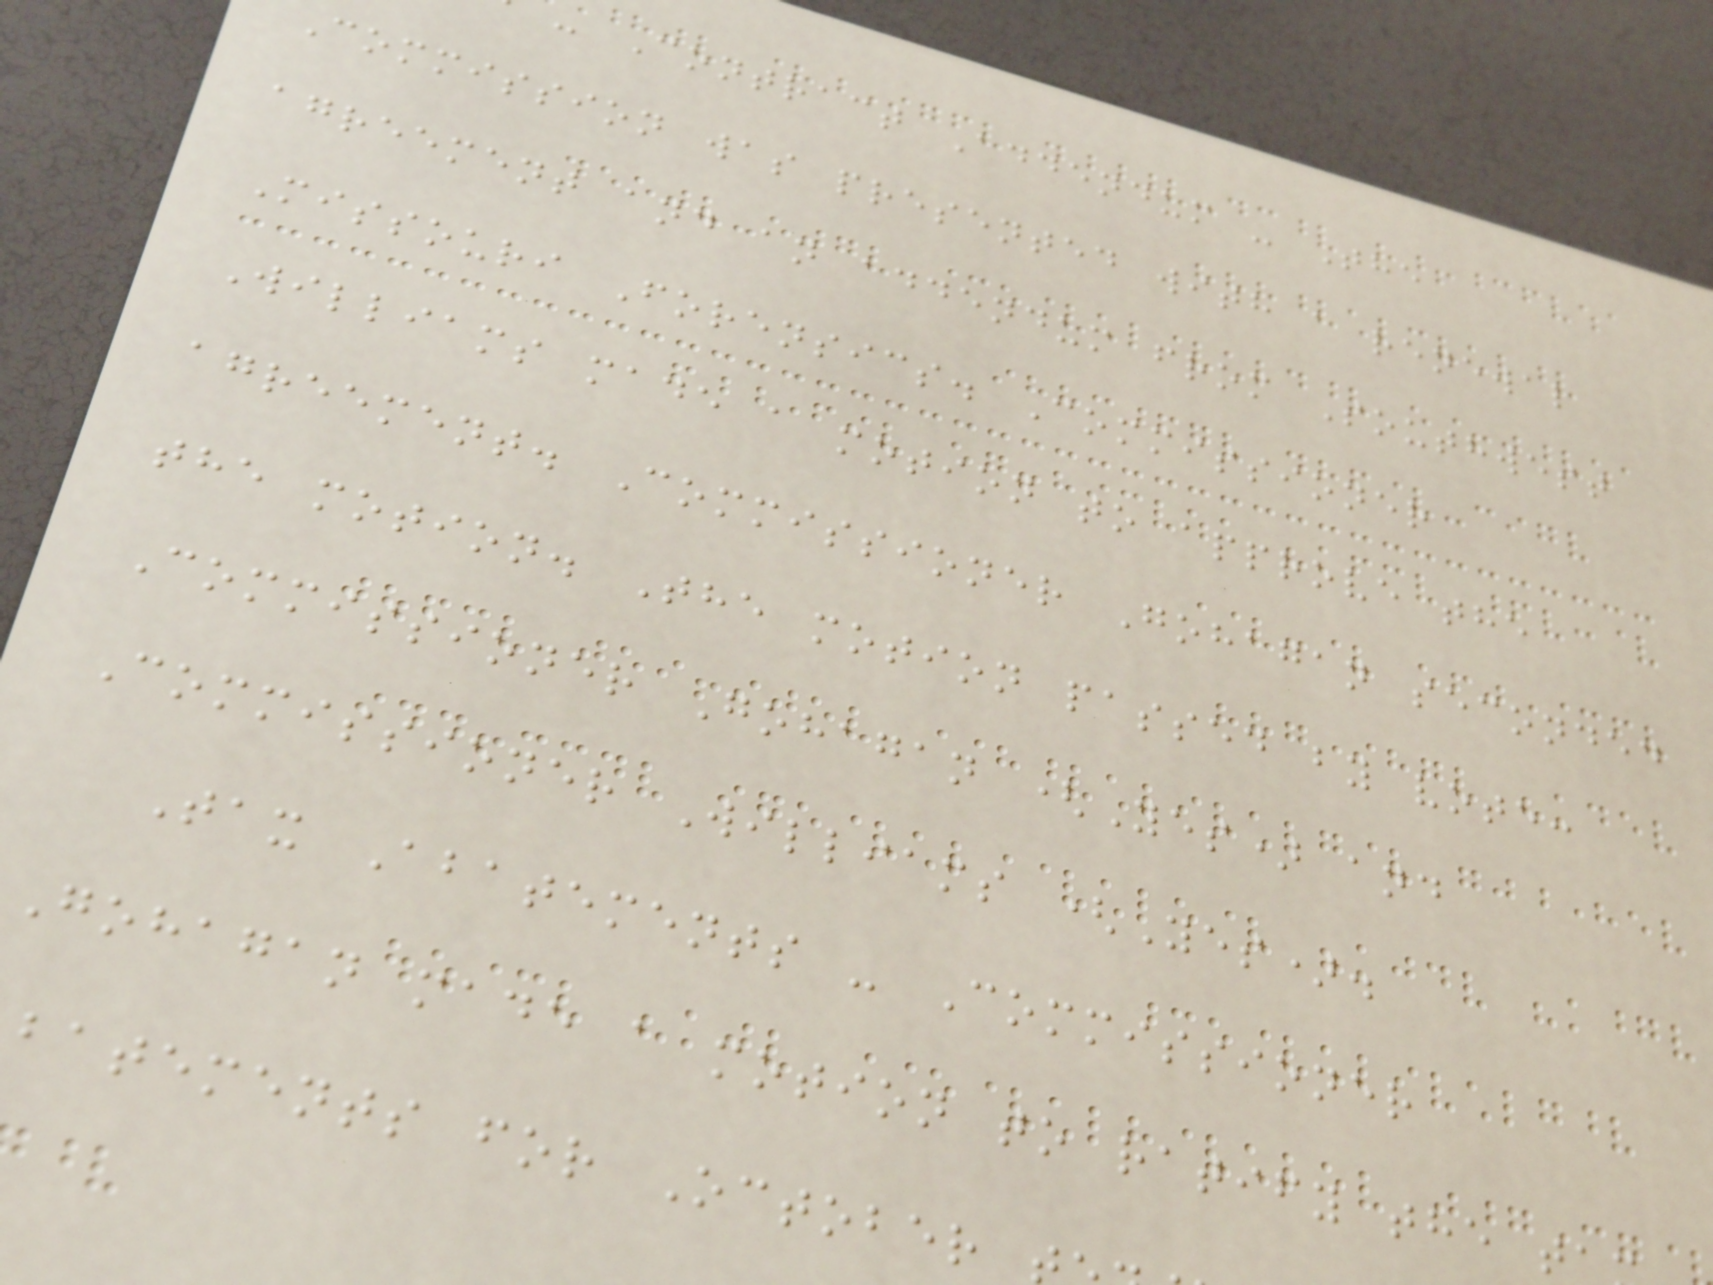- Contract Addendum - The
Commission was presented with a renewal
agreement and an addendum from Southwest
Missouri Forensics. Commissioner
Williams made a motion to approve the
agreement. Commissioner Gohagan seconded
the motion. The motion passed by vote:
Commissioner Gohagan (Yes) and
Commissioner Williams (Yes).
Tax Abatements - Commissioner
Gohagan made a motion to ratify the t
batements for October
